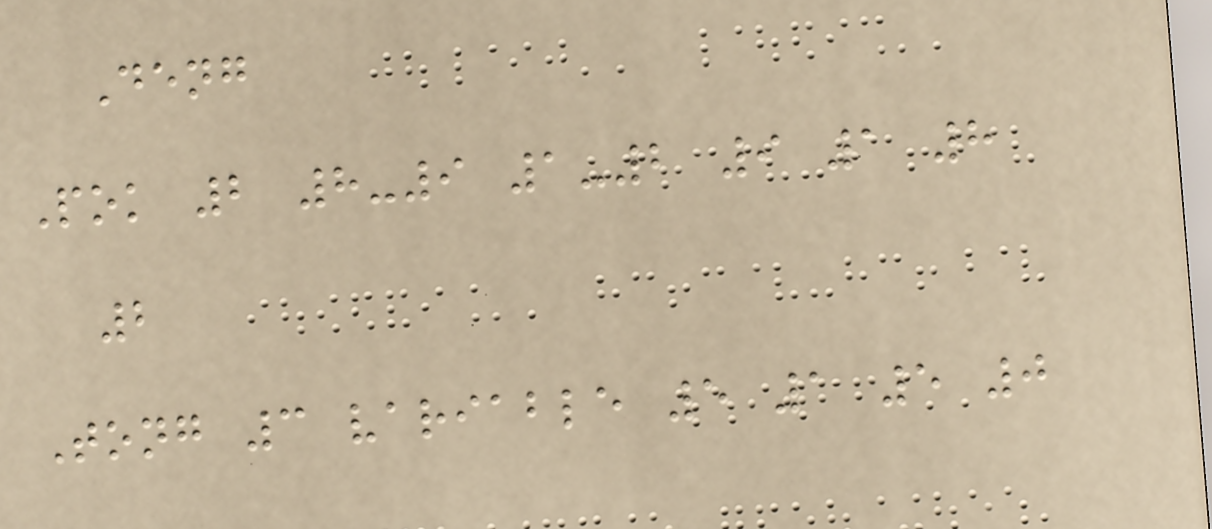Deng
Pok 2 8-9 1-2 9 1 8
2
Tong 3 variable 5 1 5 0
